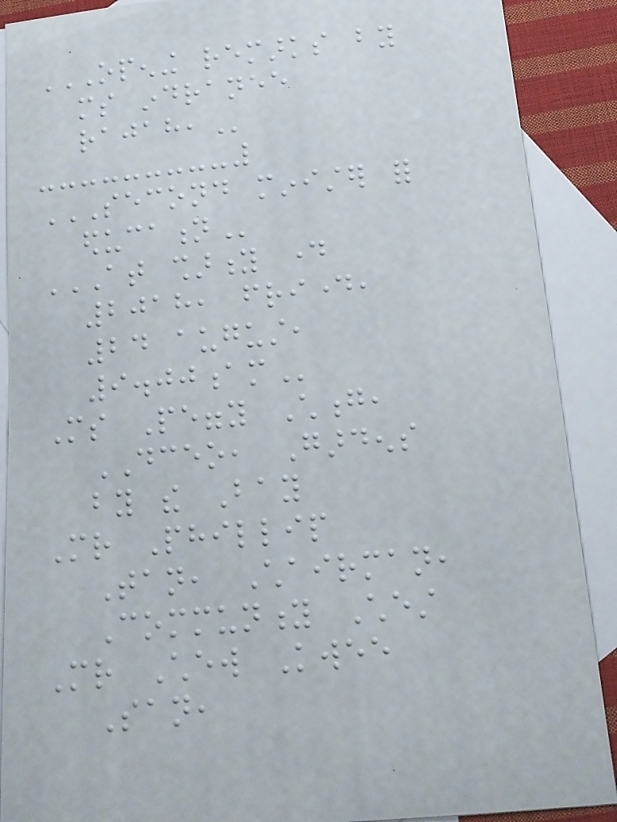OPENING REMARKS BY
MS INDRANEE
RAJAH,
SECOND MINISTER FOR
EDUCATION
AT SHARITY DAY
2018, FRIDAY,
24 AUGUST,
9.00AM
Ms Peggy Chong,
DCEO, Gardens
by the Bay
Mr Phillip
Tan, Chairman,
Community Chest
Mr Chew Kwee
San,
